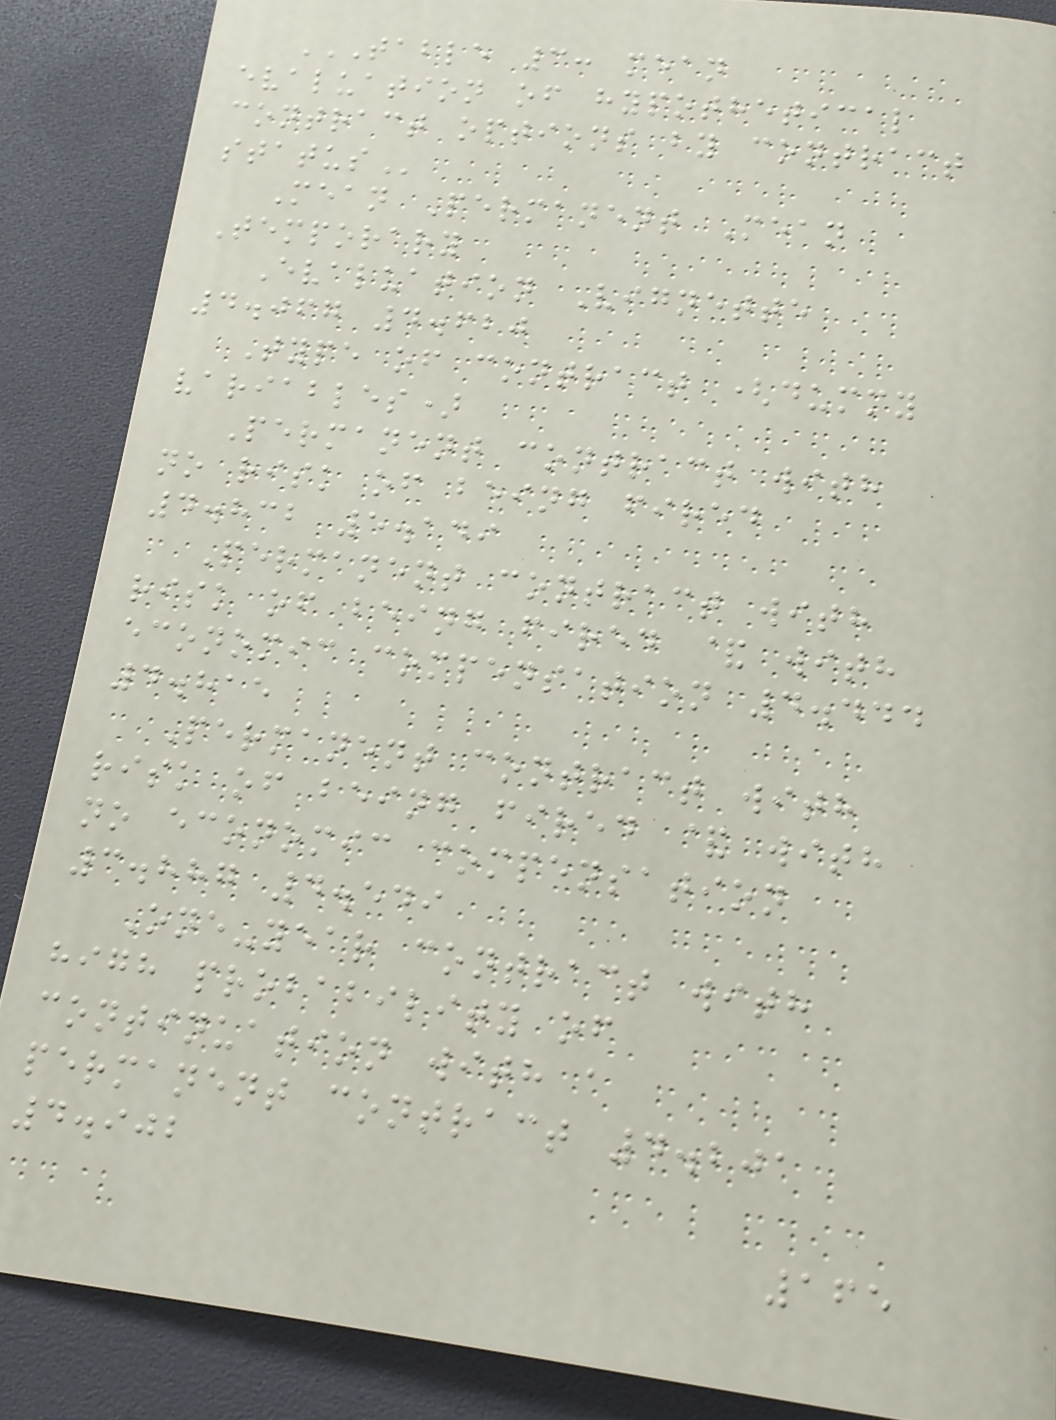TABLE 3: MEAN
EVALUATION OF HYPOTHETICAL
CONTRACT OPTIONS BY CONTRACT
STATUS
Mean Permanent Mean
Temporary
Evaluation Vignette
4.067 4.620
Type of contract (dummy
variables)
Permanent contract with
no risk of being fired
4.832 5.149
Permanent contract with
risk of being fired & with
economic compensation 4.444
4.815
Permanent contract with
risk of being fired & with
no economic compensation
3.887 4.549
One-year contract with
high probability of
continuation with a
permanent contract 4.201
4.902
165
